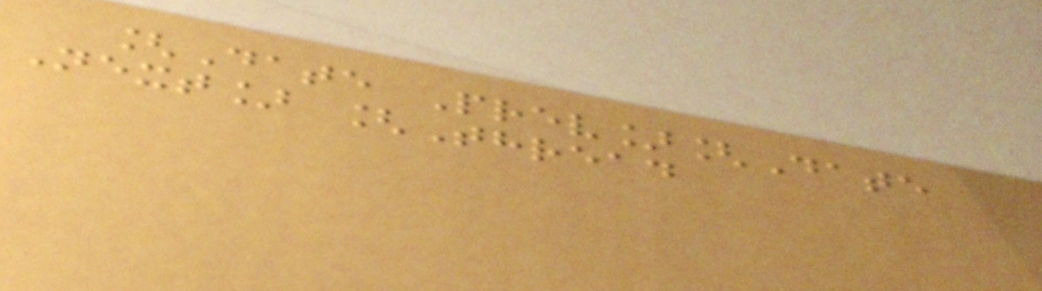[Date Prev][Date
Next] [Thread
